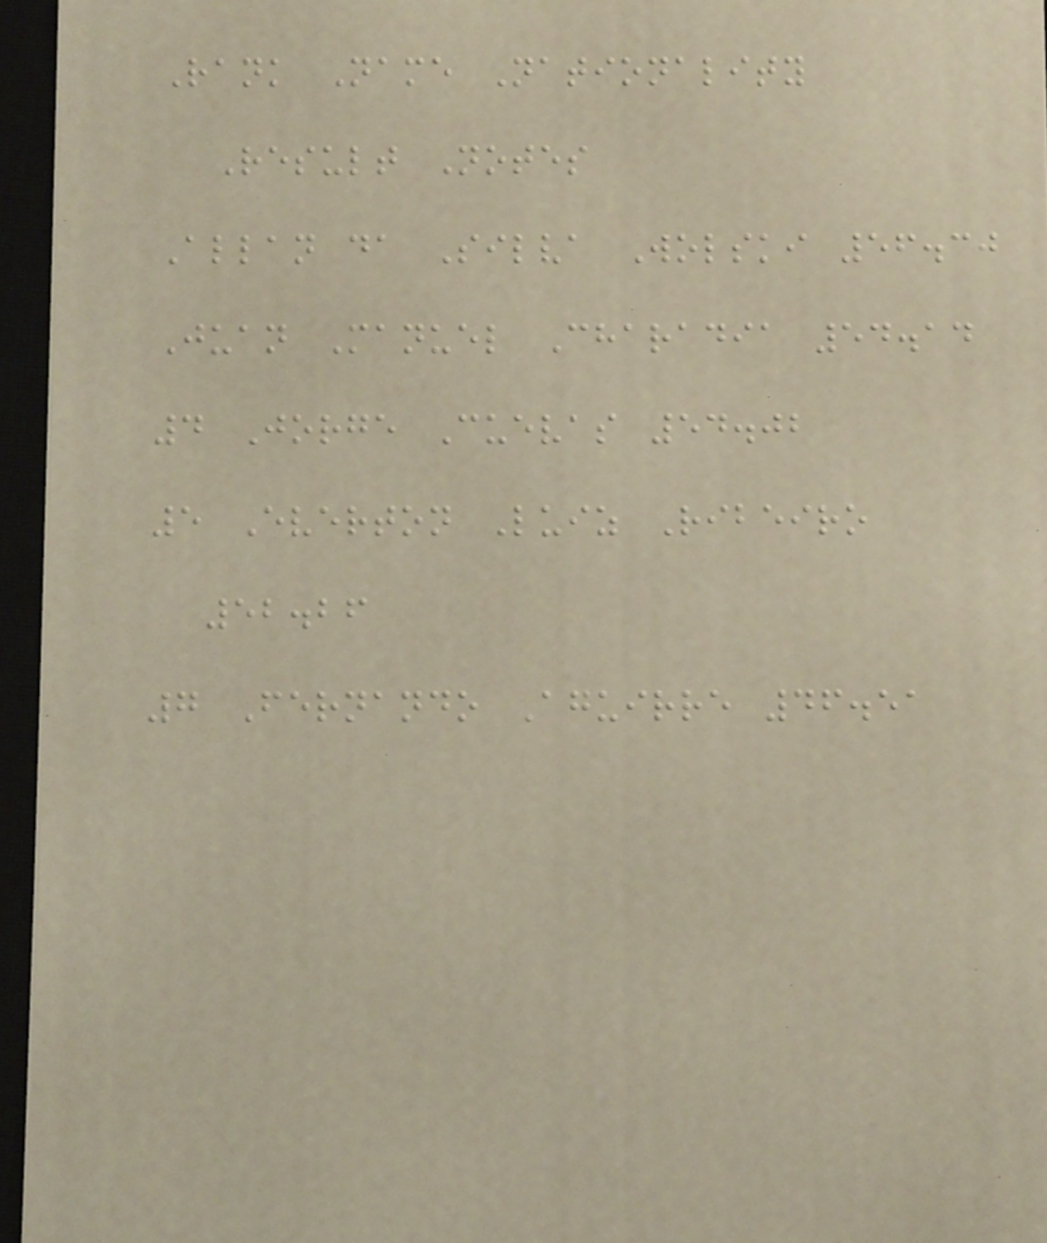Rank Name Nationality
Result Notes
Allan da Silva Wolski 56.30
Juan Manuel Charadia 54.14
4 Jorge Cuevas 54.02
5 Everton Luiz Ribeiro
52.26
7 Fernando Aguirre 46.51
